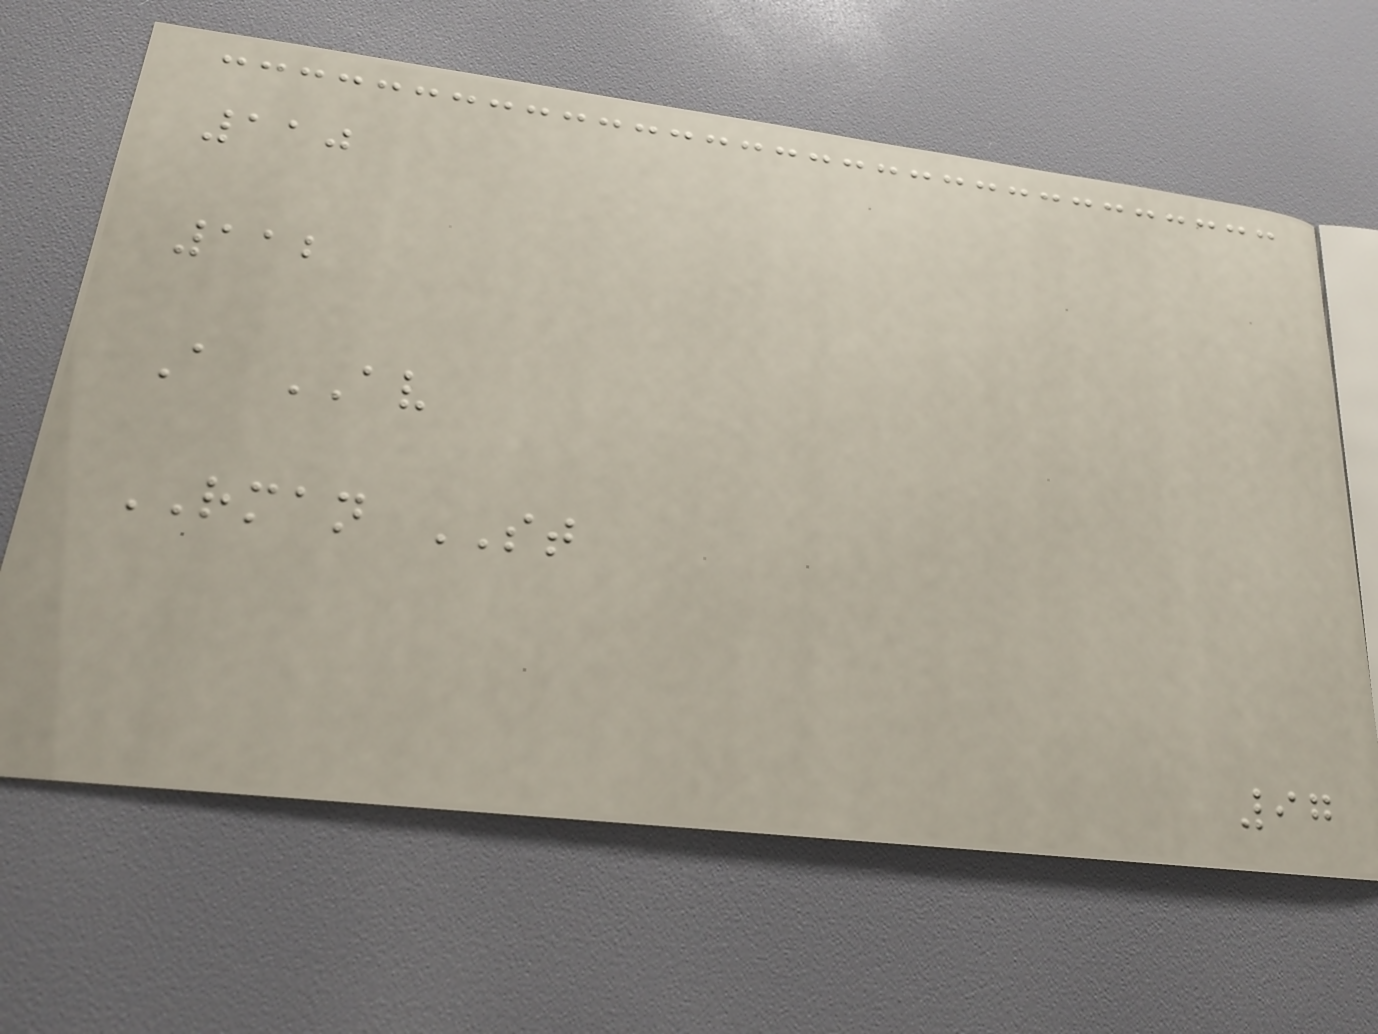110
112
A AV
RMAN ST
97
